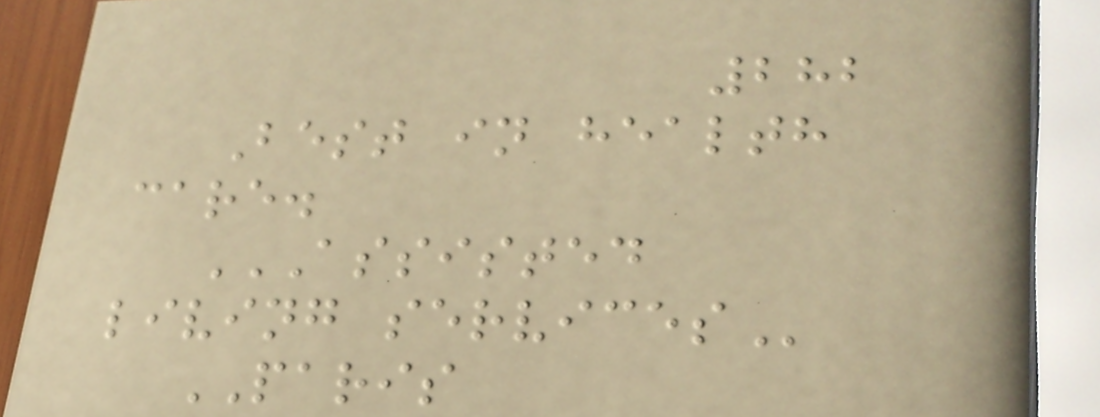282
Best in health
care.
ASSISTED
LIVING SERVICES
PARIS
